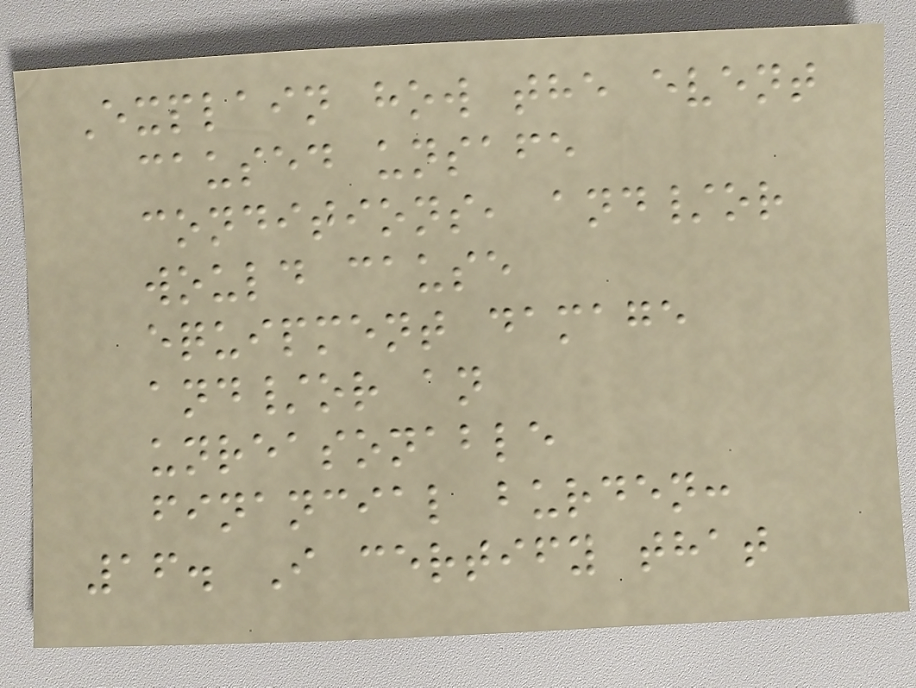Explain how the event
caused unsafe
conditions, and/or
would cause
equipment damage
and/or an
unreasonable
financial burden:
16. I certify that
